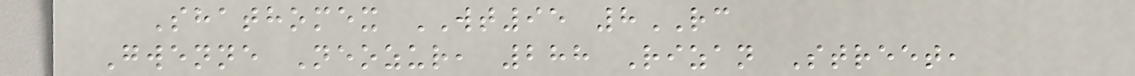Shathomex WT95 8RC
Gwenne Neozur, 288 Rizan Street,
